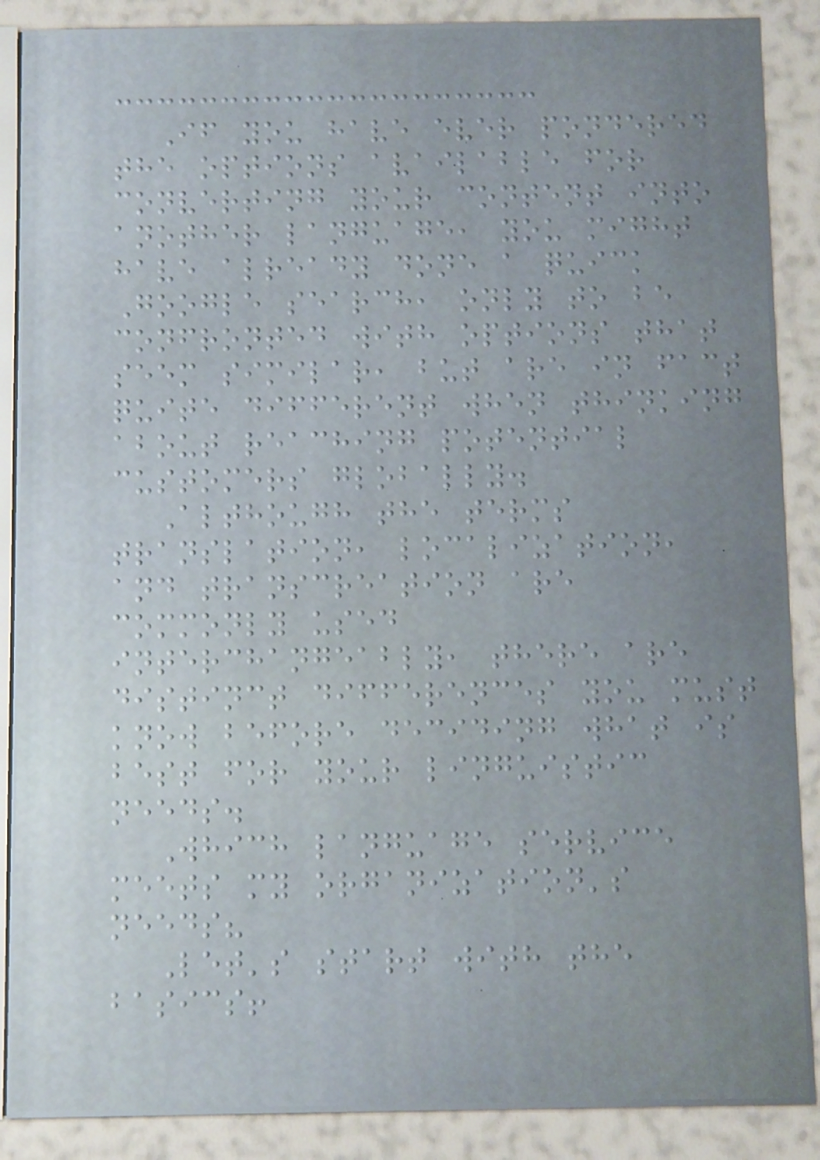If you have ever pondered
the options available for
converting your content into
another language, you might
have already done a quick
Google search, only to be
confronted with options that
seem similar, but are in fact
quite different when thinking
about reaching potential
customers globally.
Although the terms
translation, localization,
and transcreation are
commonly used
interchangeably, there are
distinct differences you must
know before deciding what is
best for your linguistic
needs.
Which language service
meets my organization's
needs?
Let's start with the
basics!
